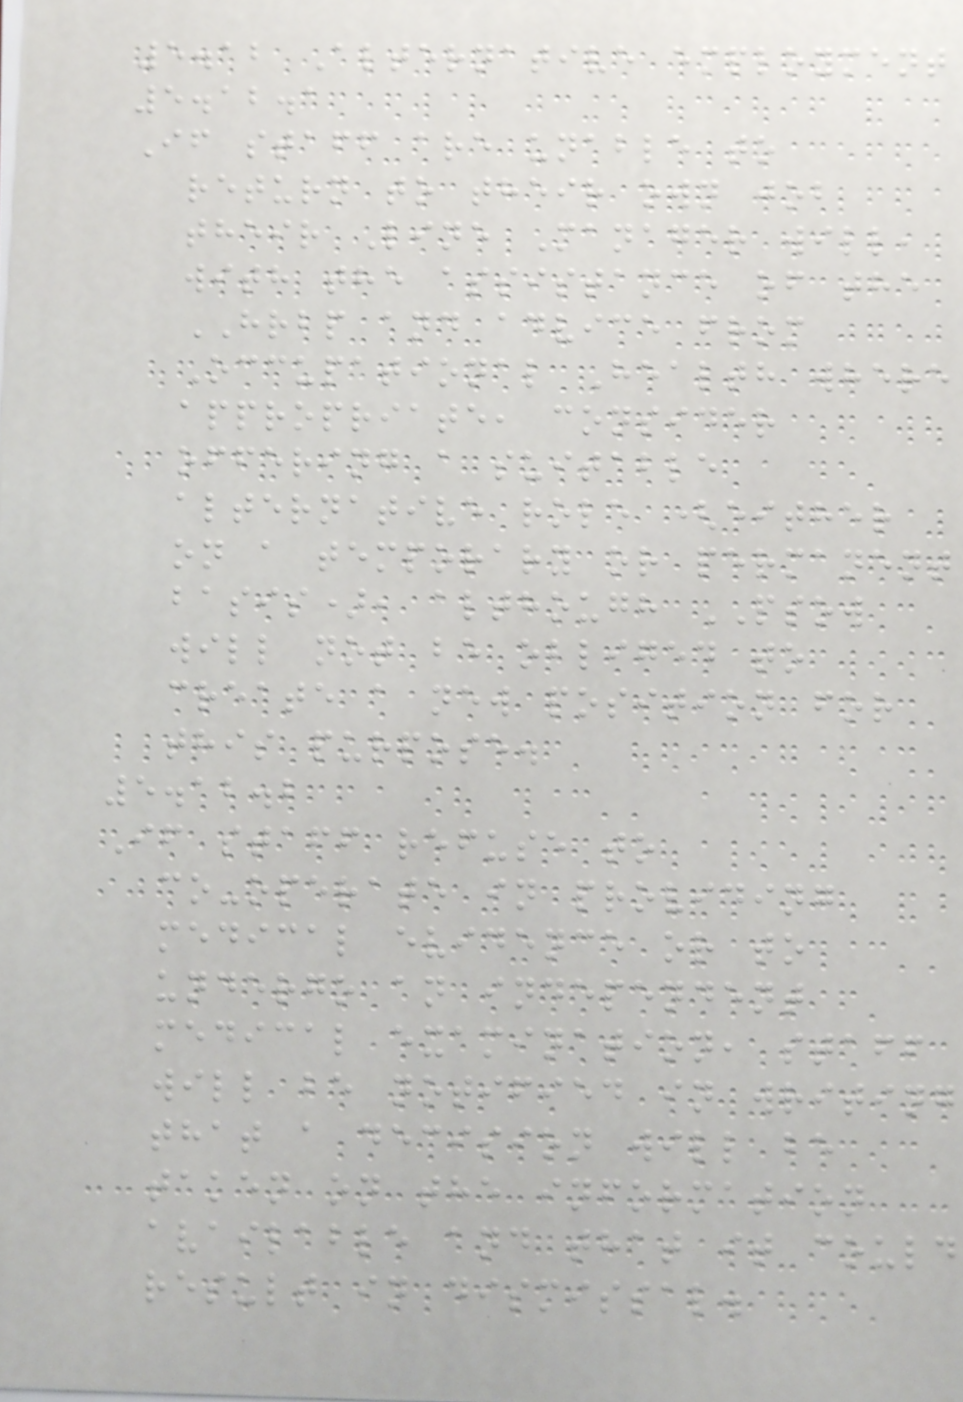5.12 Alternative employment
5.12.1
If staff are unable to
return to their own job
their Line Manager will,
with the assistance of the
HRBP and advice from
Occupational Health where
appropriate, consider
offering a suitable
alternative role (either
on a temporary or permanent
basis), although PSOW
will not be obliged to
create a new position for
this purpose.
5.12.2
If staff refuse to
co-operate in providing
medical evidence or to
undergo an independent
medical examination, staff
will be notified in writing
that a decision will be
taken on the information
available and that it could
result in dismissal.
